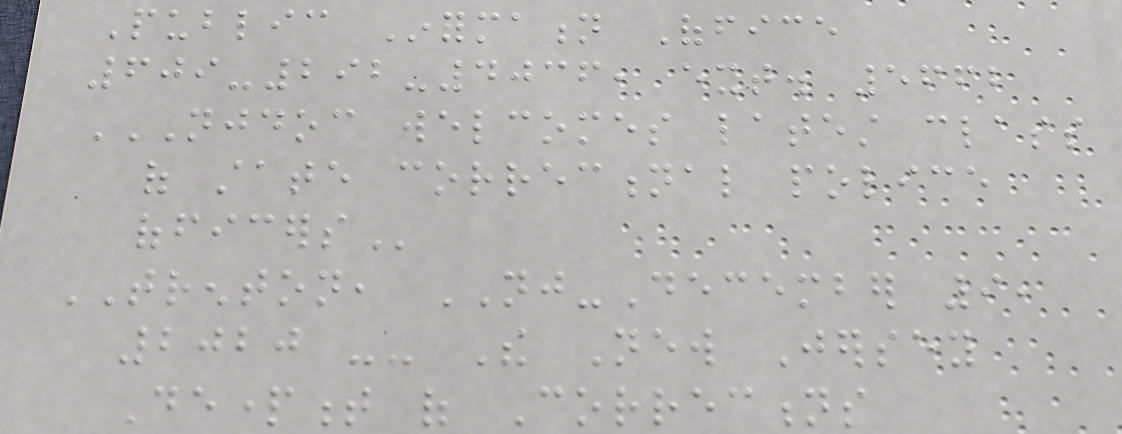Public Information Office
609-292-4036, ext. 5662
NJDOC WELCOMES LATEST CLASS
OF STATE CORRECTIONAL POLICE
OFFICERS
TRENTON, NJ-December 9,
2020 -- The New Jersey
Department of Corrections
